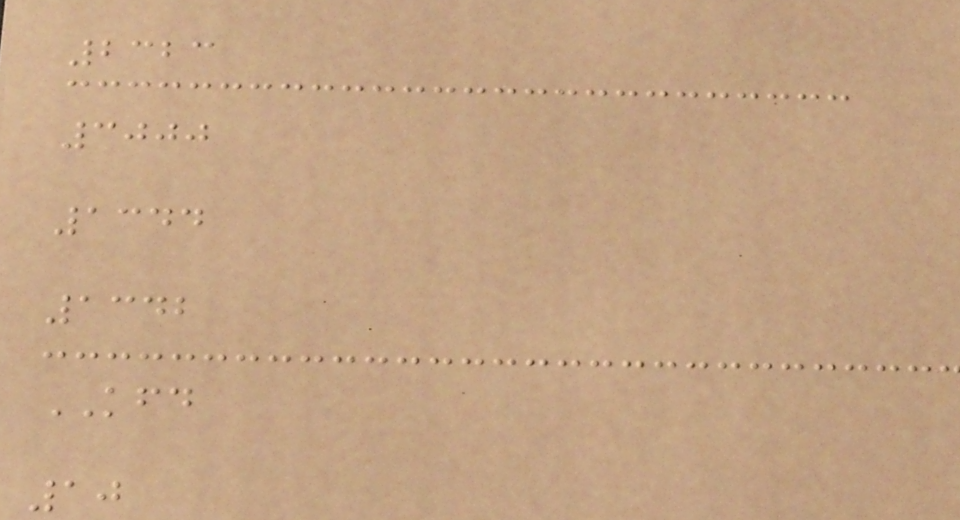2323
3000
1344
1342
KFD
10
